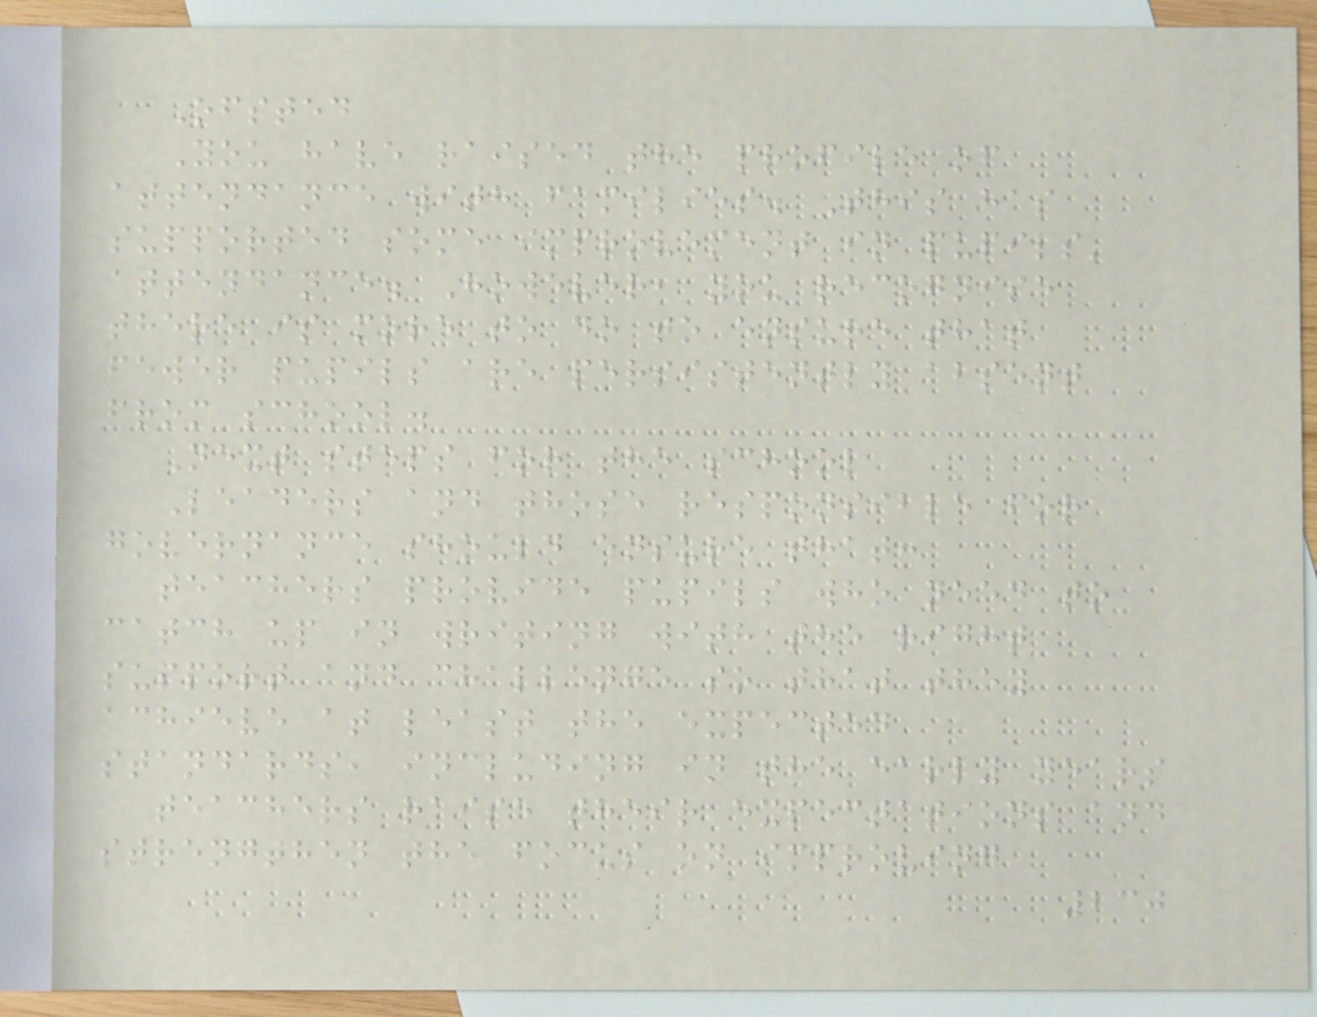Ofsted
You have raised the profile of
attendance with families. This has
supported some improvement in pupils'
attendance. However, you recognise
there is more to do to ensure that
fewer pupils are persistently absent
from school.
Next steps for the school
Leaders and those responsible for
governance should ensure that:
teachers provide pupils who need to
catch up in writing with the right
support and challenge so that they
achieve at least the expected
standards, including in the early years
teachers raise their expectations and
strengthen the focus on improving
230
